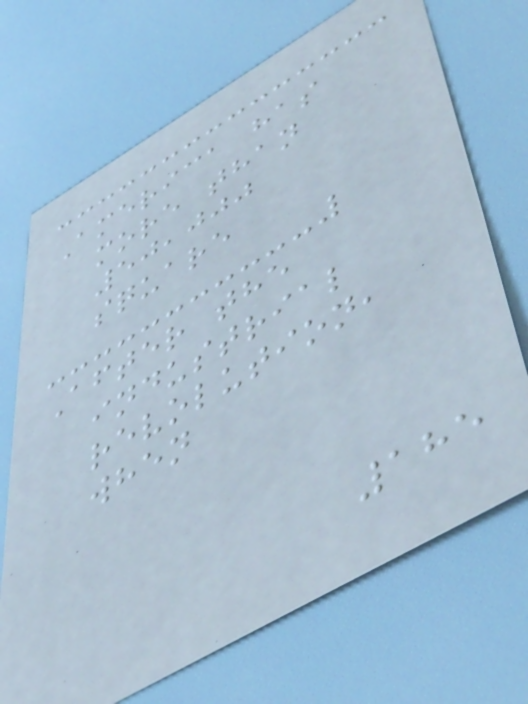America has
more than
50,000
square
After the
industrial
revolution,
when
185
